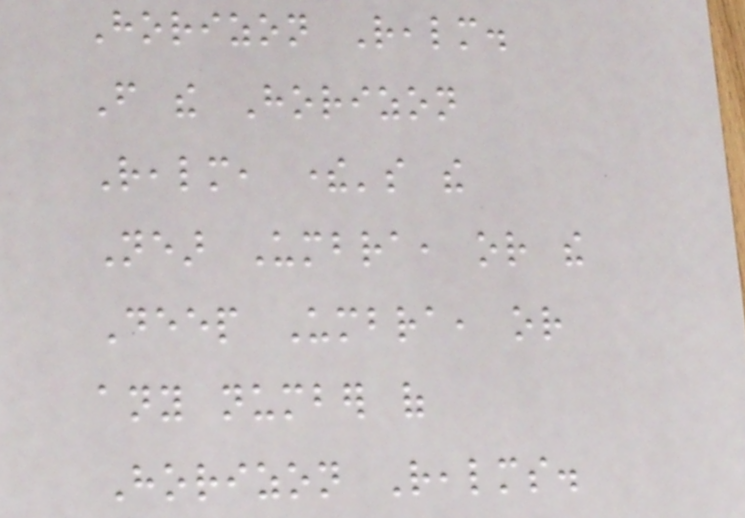Horizon Realm.
From the Horizon
Realm, there's the
Near Umbra, or the
Deep Umbra, or
any number of
Horizon Realms.
